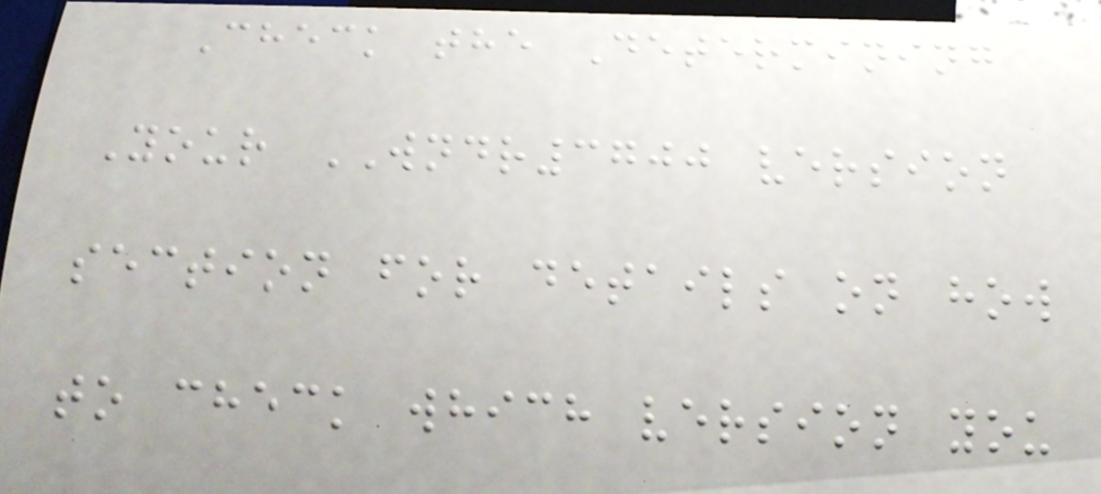Check the Determining
Your WNDR3700 version
section for details on how
to check which version you
